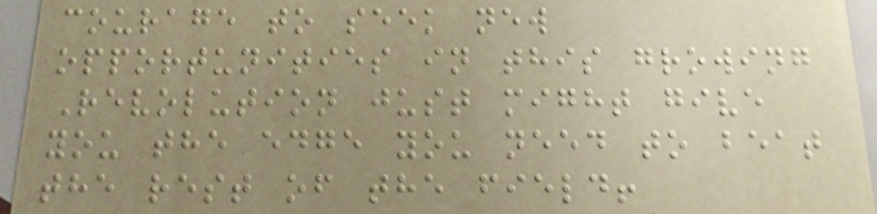courage to seek new
opportunities in this growing
Revolution just might give
you the edge you need to beat
the rest of the field!
